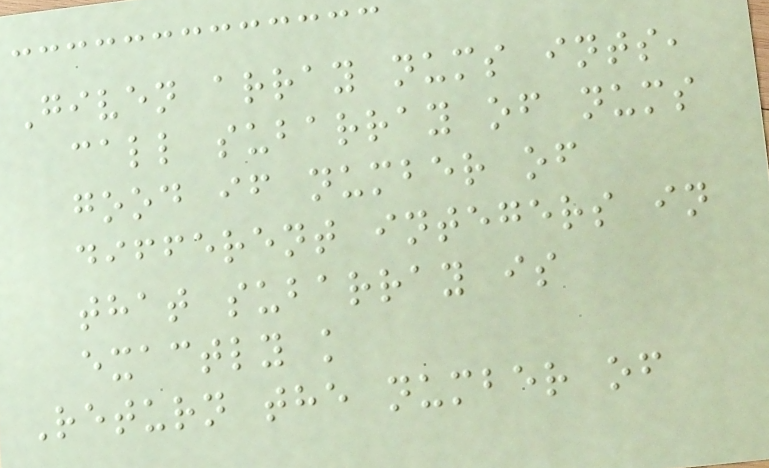Given array nums ints,
call subarray of nums
good if number of
different integers in
that subarray is
exactly k
Return the number of
